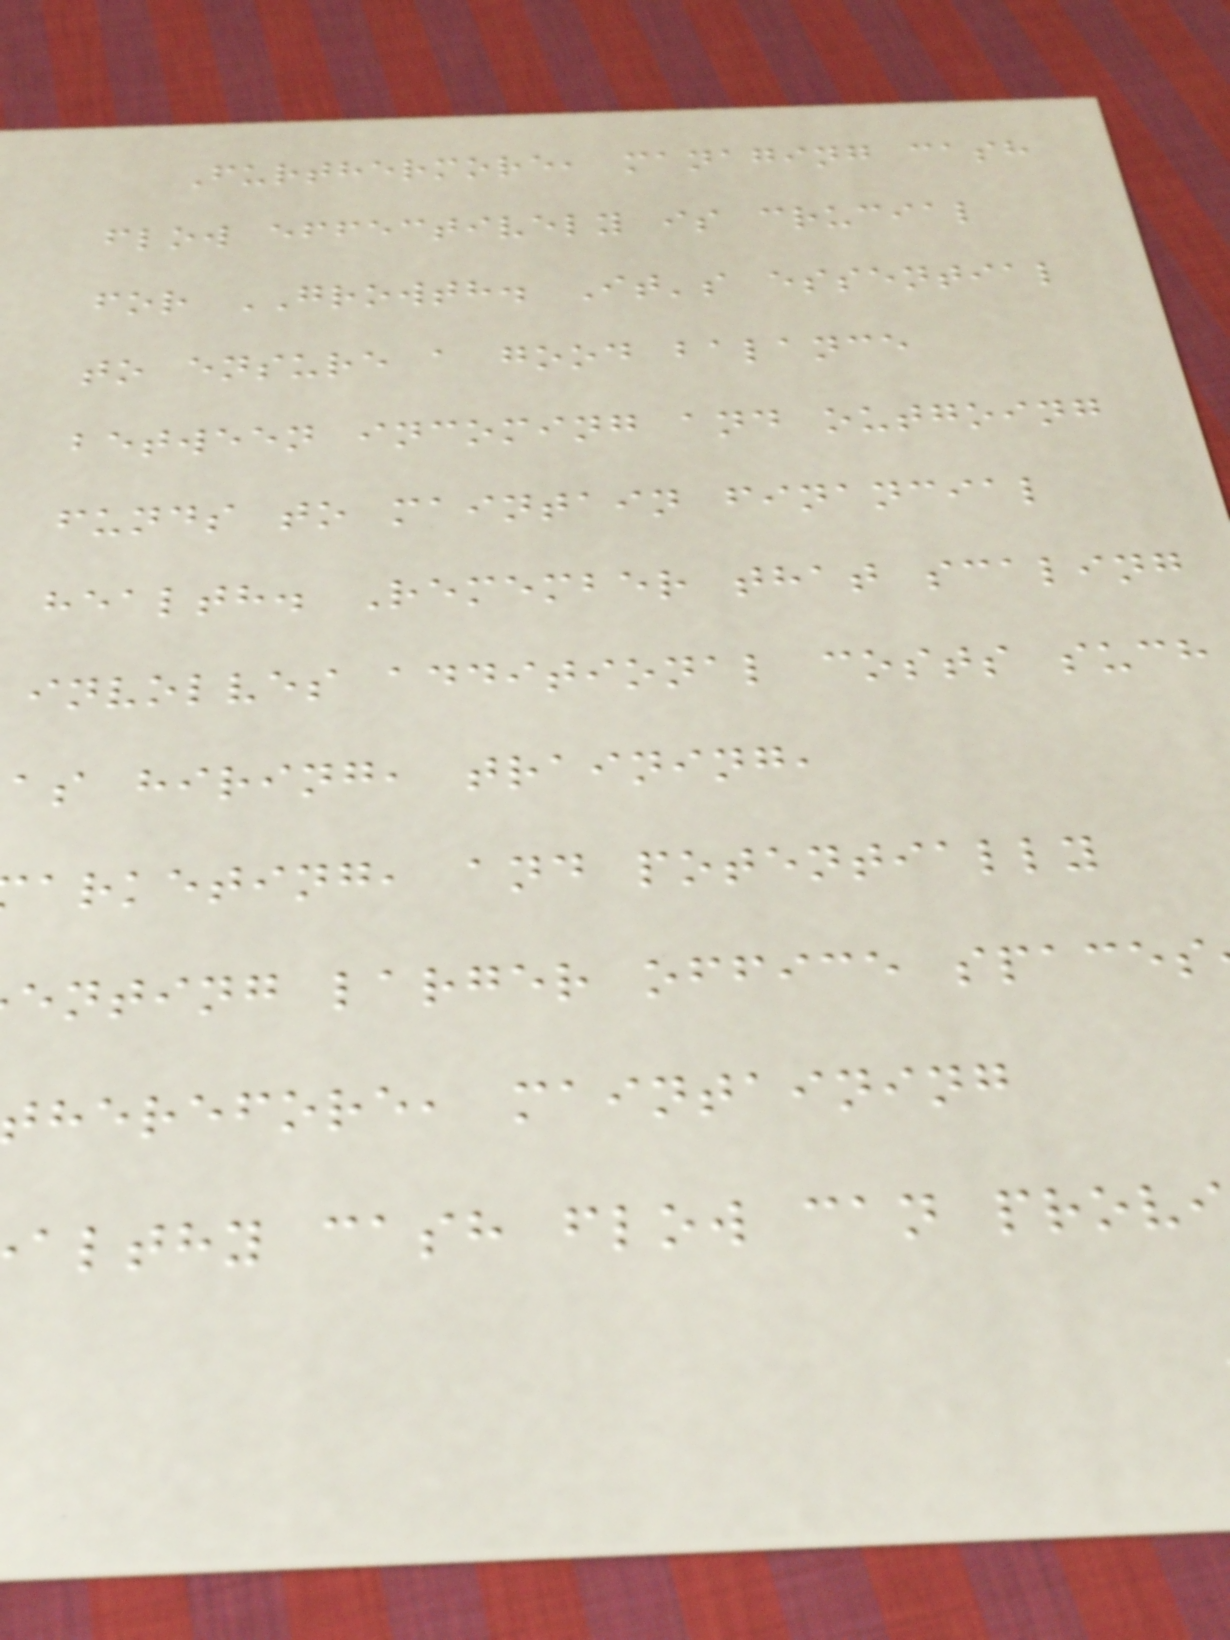Furthermore, managing cash
flow effectively is crucial
for GROWTH. It's essential
to ensure a good balance
between incoming and outgoing
funds to maintain financial
health. Remember that scaling
involves additional costs such
as hiring, training,
arketing, and potentially
enting larger office spaces
herefore, maintaining
althy cash flow can provi
